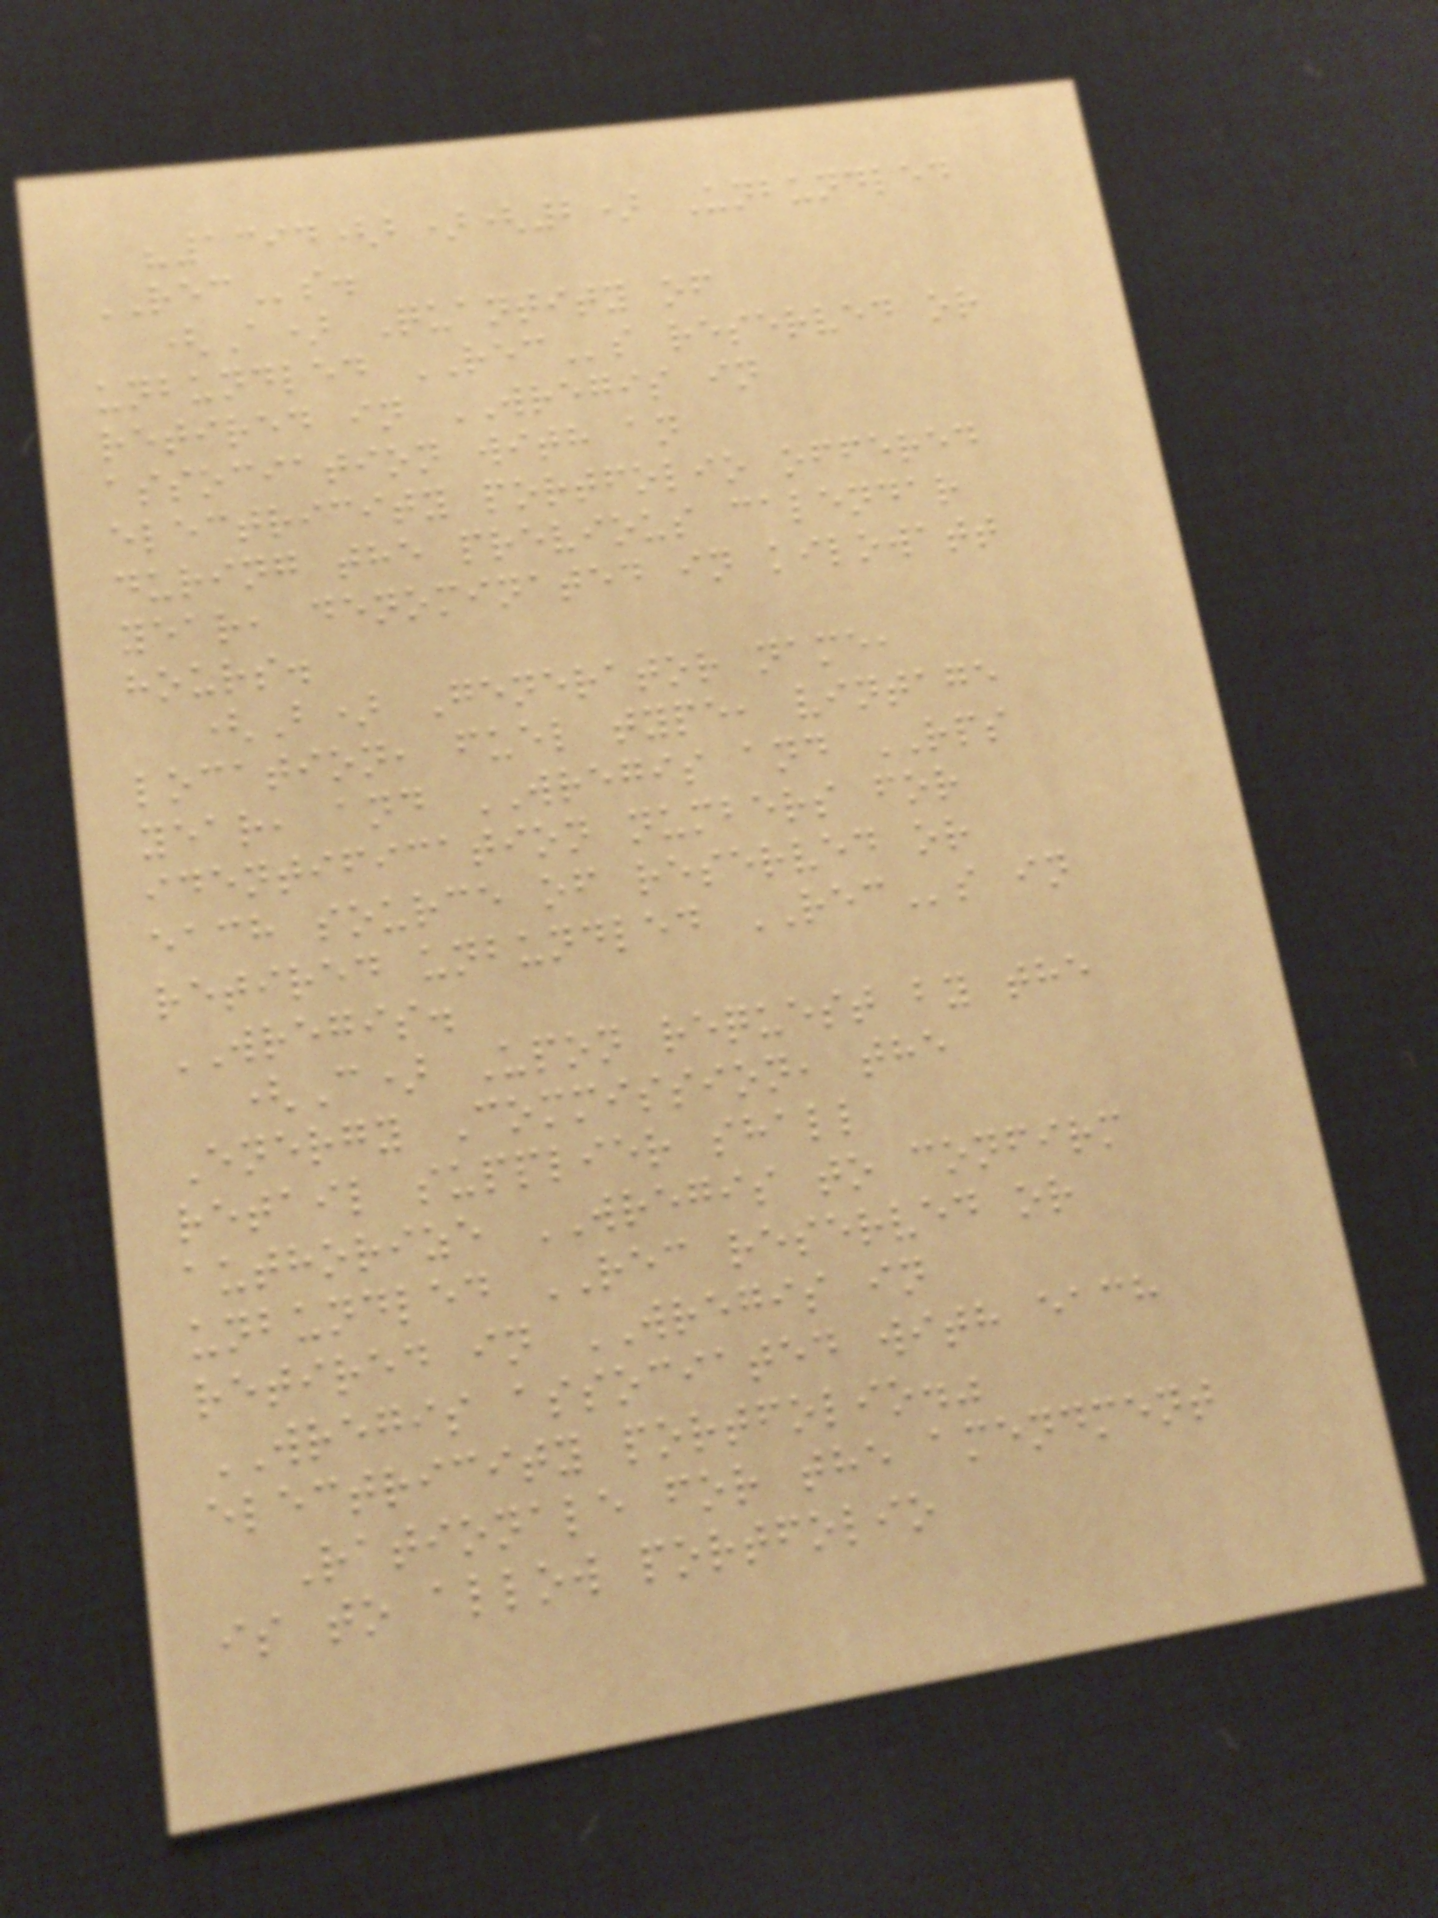"1394(b)(2) Unbundled
RECs.
(A) Quantity of
unbundled RECs reserved or
retired in WREGIS in
association with an
electricity portfolio offered
during the previous calendar
year, denominated in kilowatt
hours.
(B) Generator name,
location, fuel type, vintage
year, and WREGIS and RPS
identification numbers for
each source of reserved or
retired unbundled RECs in
WREGIS.
(C) Upon request by the
Energy Commission, the
retail supplier shall
authorize WREGIS to confirm
unbundled REC reserved or
retired in WREGIS in
WREGIS associated with each
electricity portfolio."
Rationale for the amendment
is to allow portfolio
